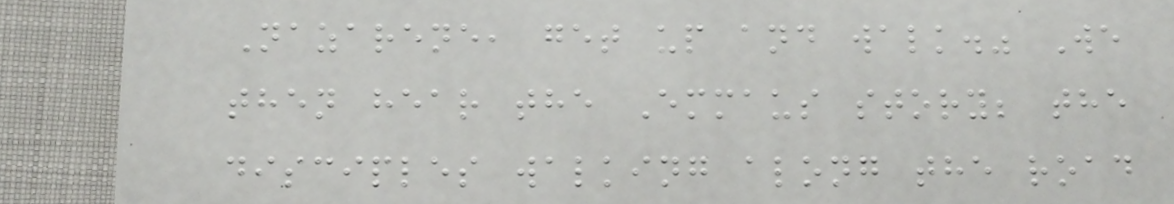Nazarene, get up and walk." We
then hear the Emmaus story; the
disciples walking along the road
